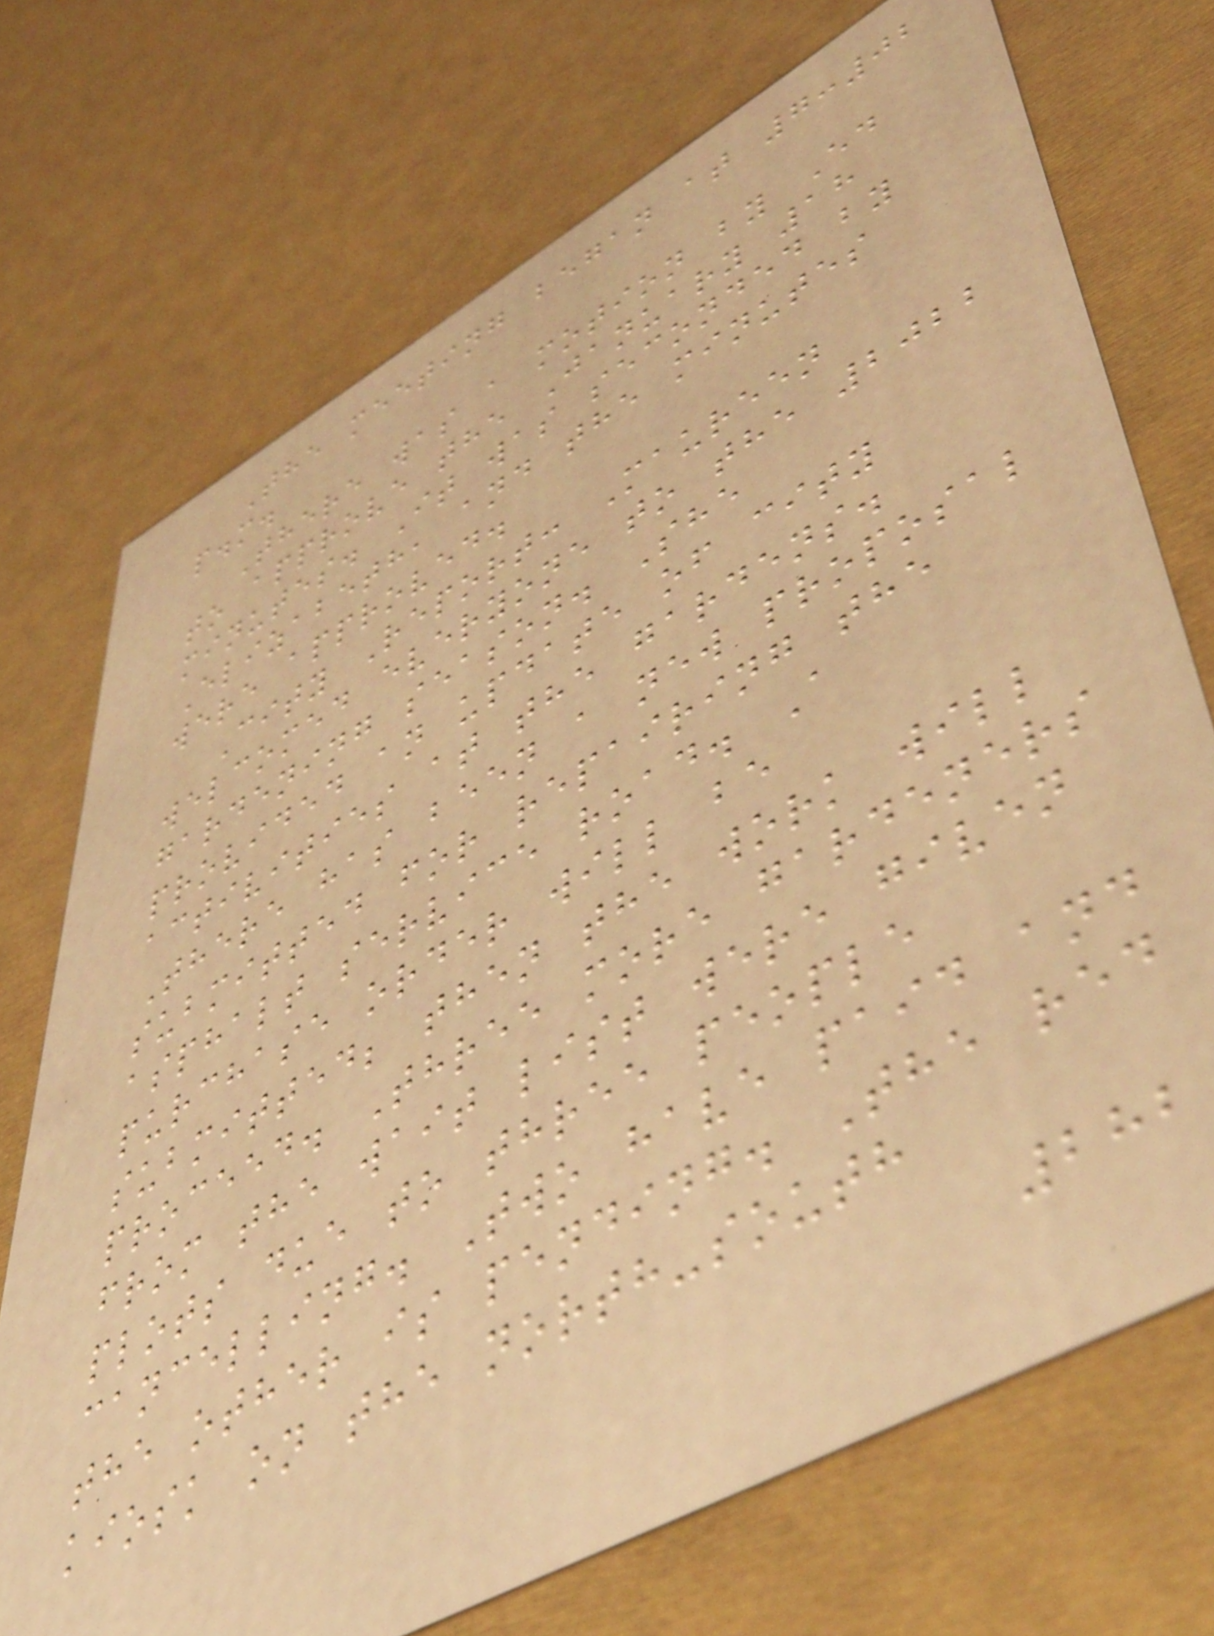The meeting began at 7:02
p.m.
There was a motion by Ed
to approve the January 18
minutes. It was seconded by
Elizabeth, and the minutes
were approved.
City Report: Maureen
welcomed everyone to the 2022
gardening season. She
provided an update of city
activities at the gardens.
There has been a new proposal
submitted for repairing the
asphalt service road. A
purchase order will be
submitted; then the work will
proceed. Three more gardeners
from the wait list were given
plots due to three people
cancelling. Two have paid and
the other is pending. The red
kiosk on the north-south
282
